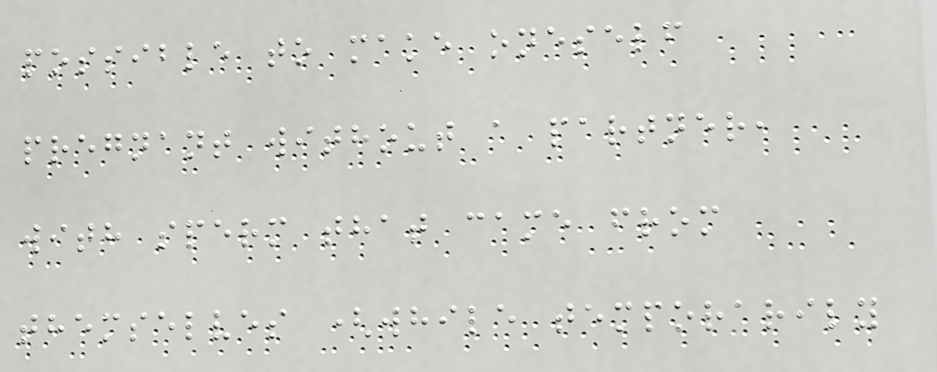possible to make oneself
pregnant without a partner,
with sperm that came from
themselves (while temporarily
